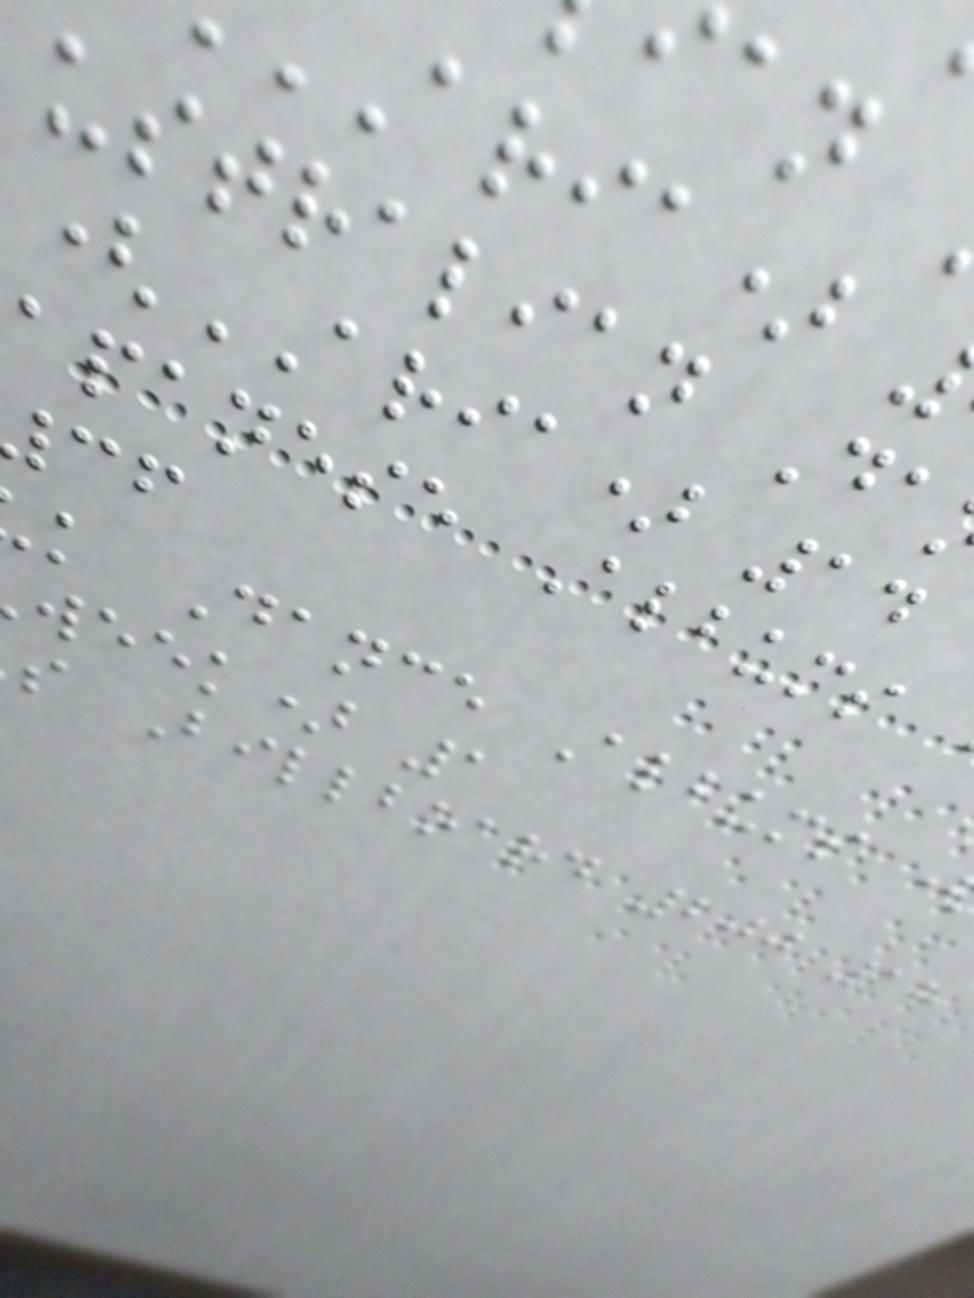aria)
ustralian Da
(ARIA) 14
apanese Albums
k Dance Albums
week) 1
s Billboard 200 18
